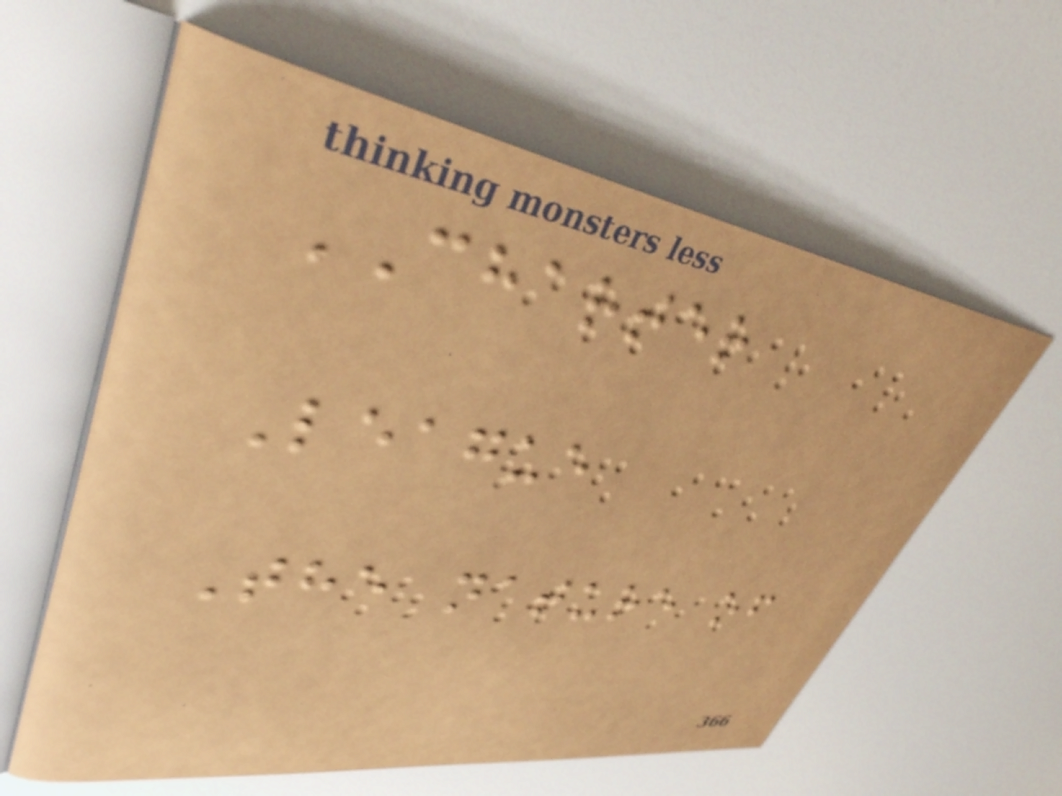CHARTER
League
The nature of
